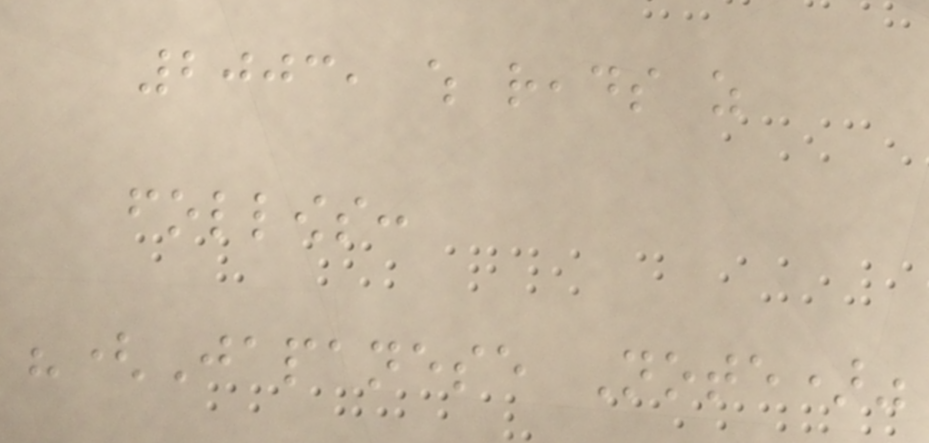2003, which reads as
follows:
"(Japanese Note)"
